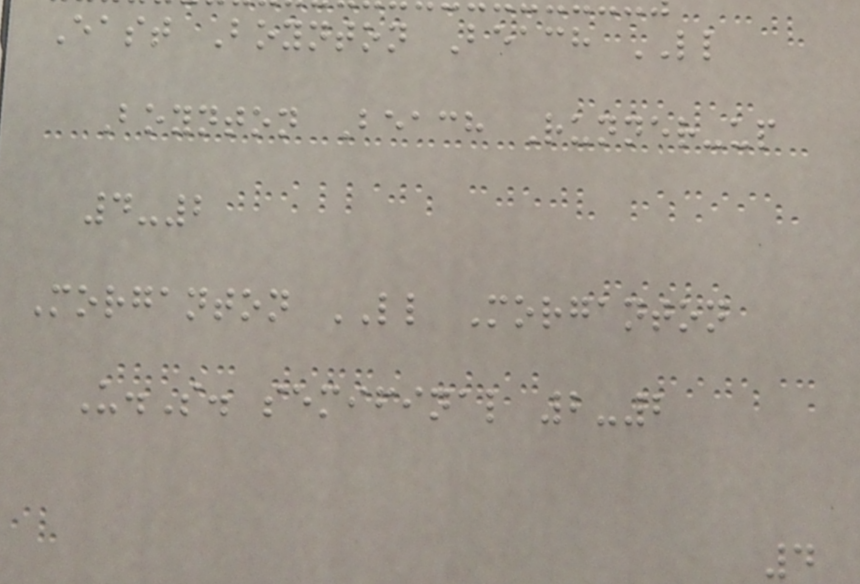East Boynton Beach LL
Boynton Beach Runner-up
4-2
Morganton LL Morganton
U.S. semifinal 2-2
4
